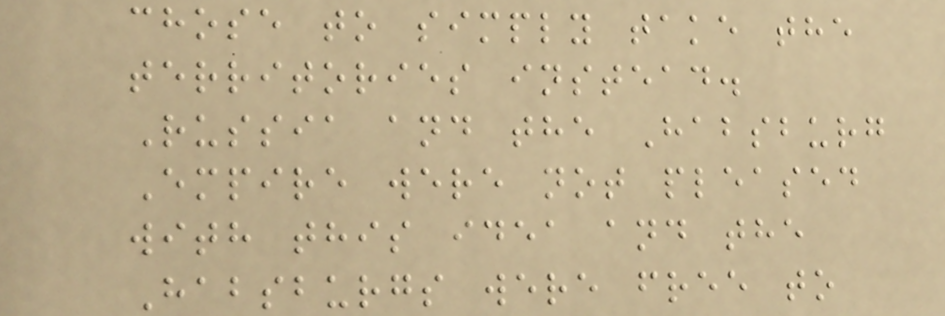chose to simply take the
territories instead.
Russia and the Habsburg
Empire were not pleased
with this idea and the
Habsburgs were free to
